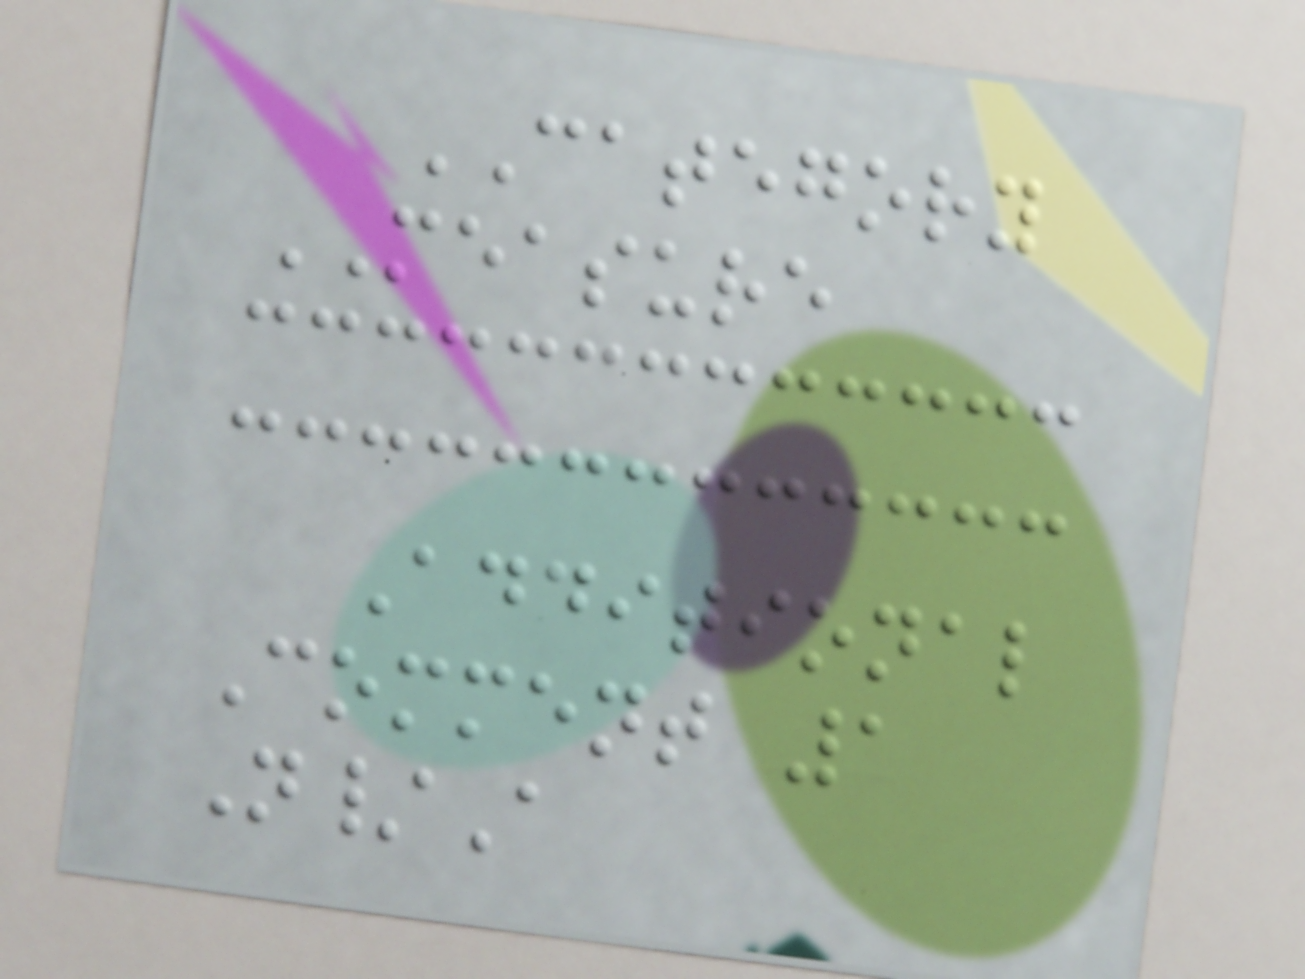CATEGORY
MEASURE
Additional
Comment 1
N/A
